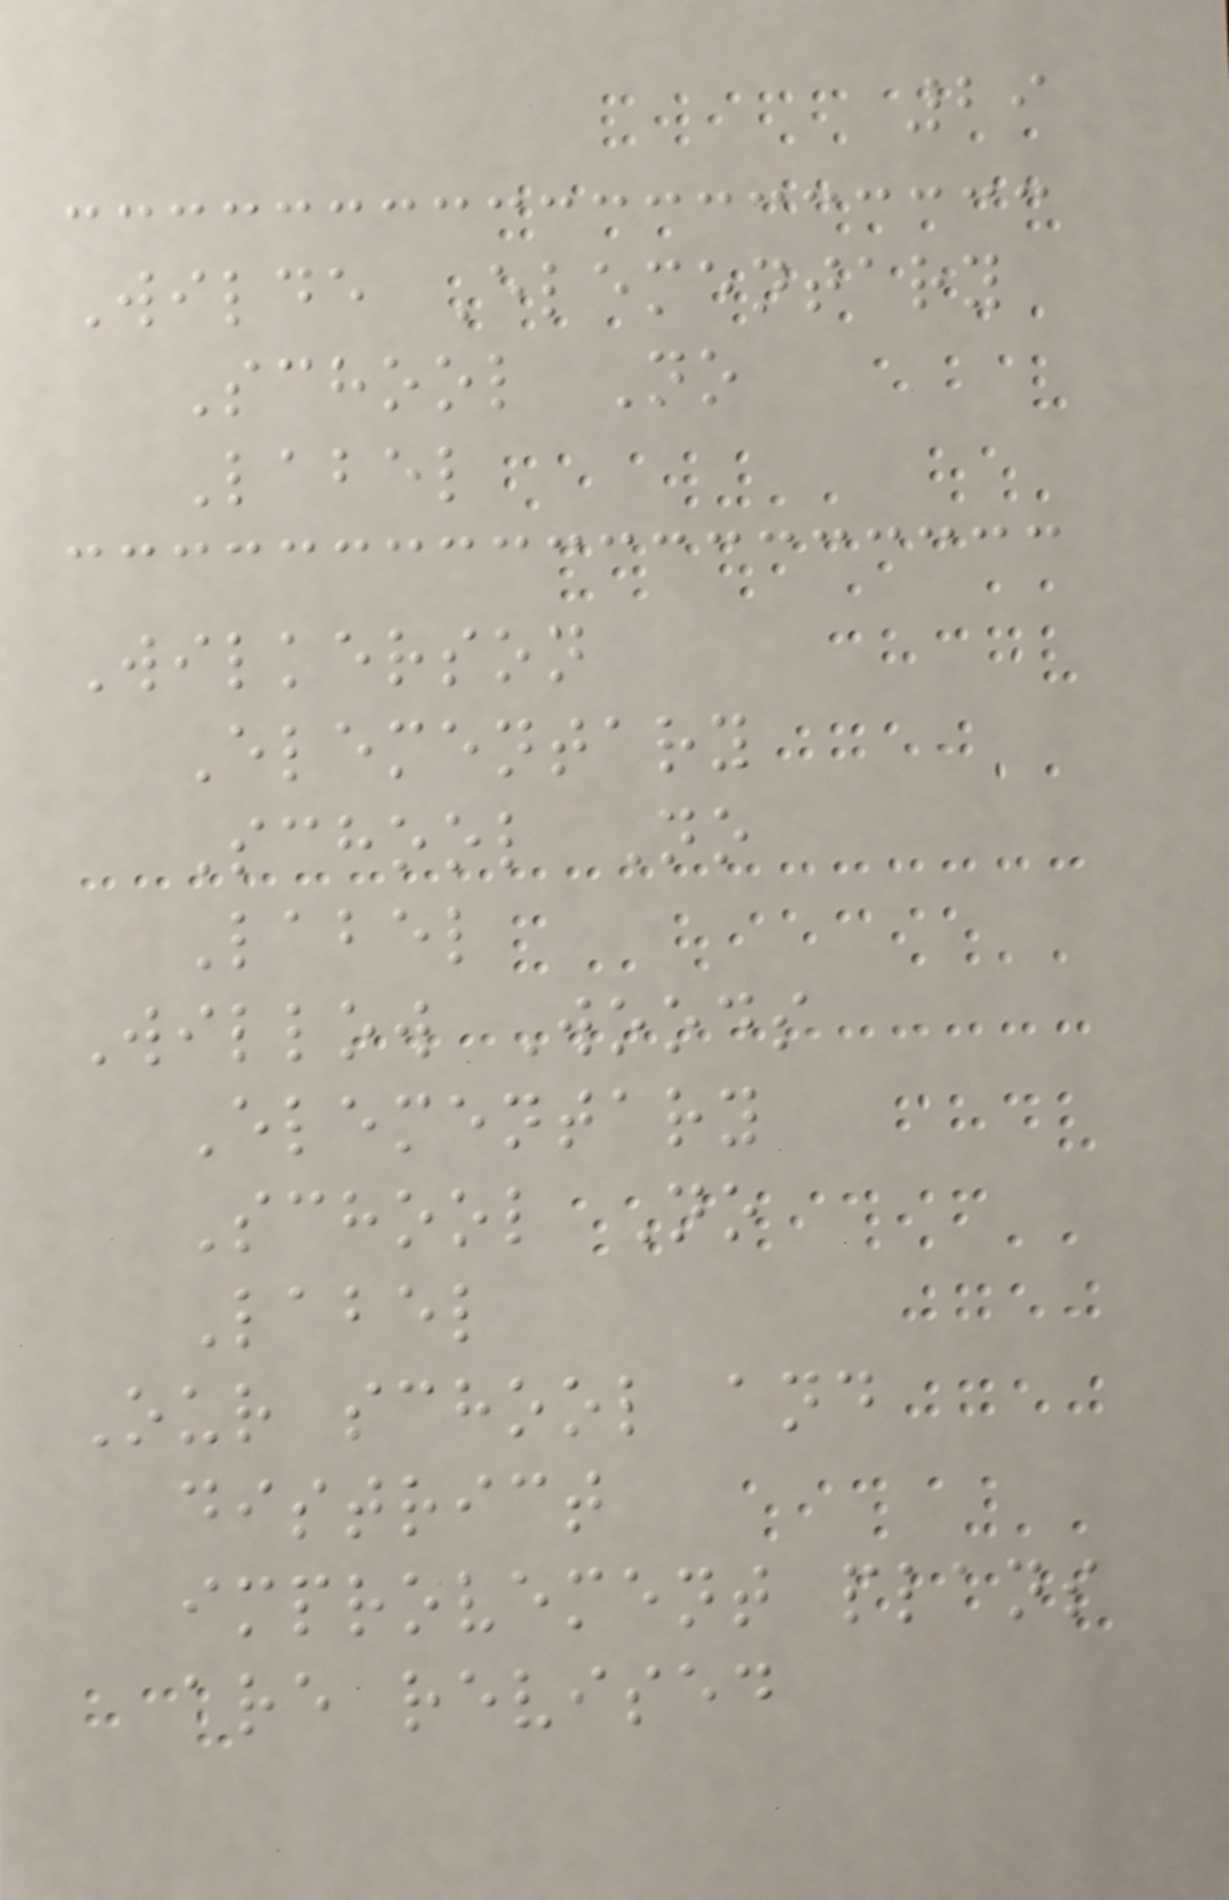29
Wilde Elementary
School No
Label
Wilkerson
Elementary
School No
Label
Willow Woods
Elementary
School No
Label
Our school and
district
improvement plans
are revised
